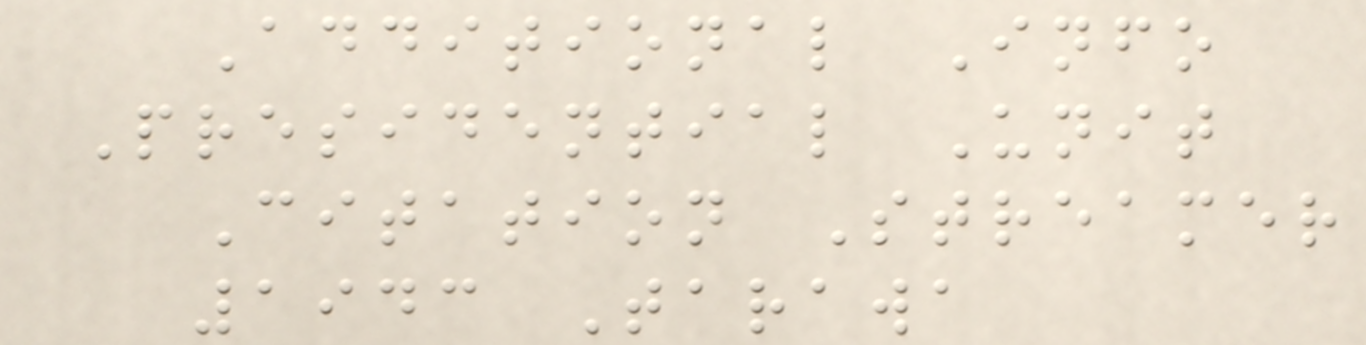Additional Info
Presidential Unit
Citation Streamer
1943 Tarawa
